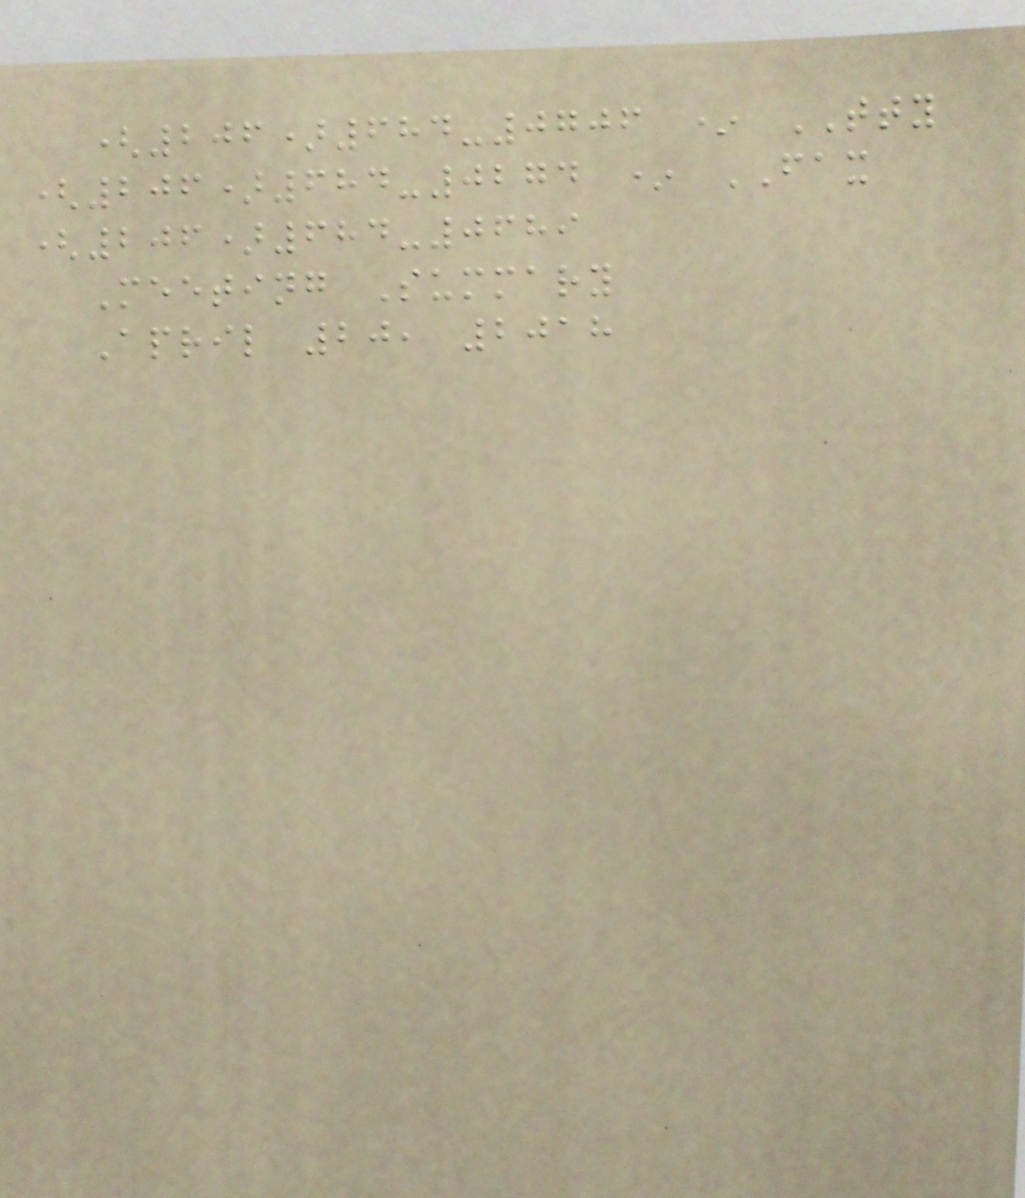(206)684-0706 * TTY
(206)684-0274 * FAX
(206)684-0689
Meeting Summary
April 20, 2018
